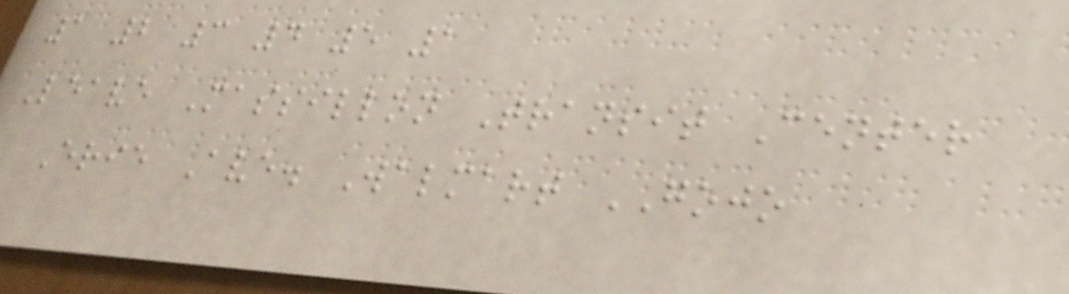1 2 3 4 5 1
Leave Massillon Transit Center
Erie Ave. Walmart GOJO
